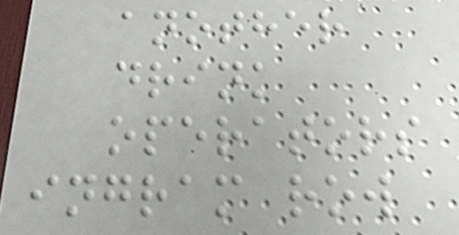another
drink
operators
ingram row
